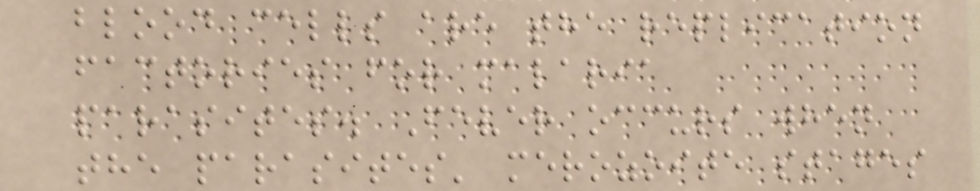blood cells are the replication
factories for malaria
parasites. Fever occurs when
the parasites' merozoite stages
